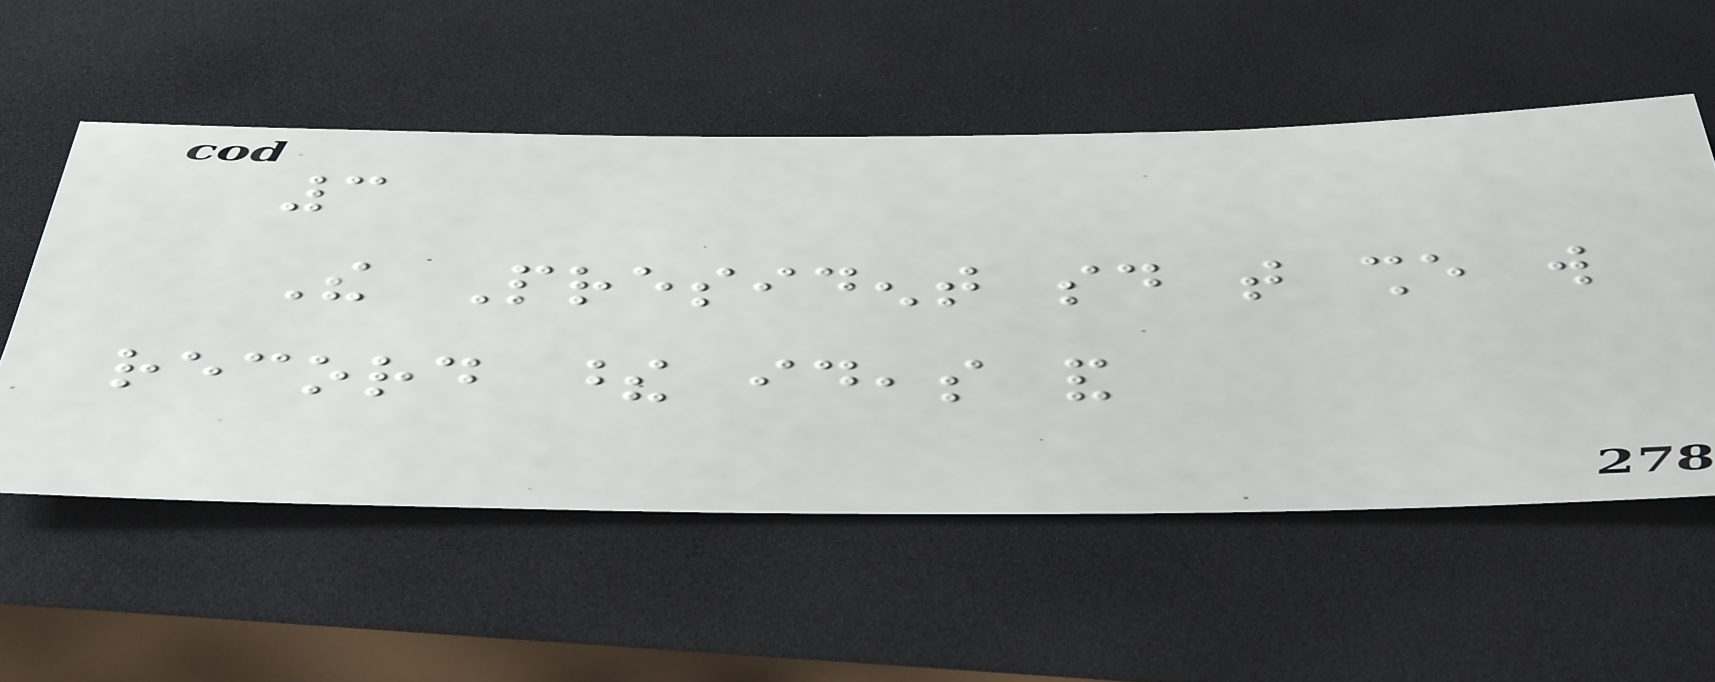3
The President said that she will
record these ideas and
